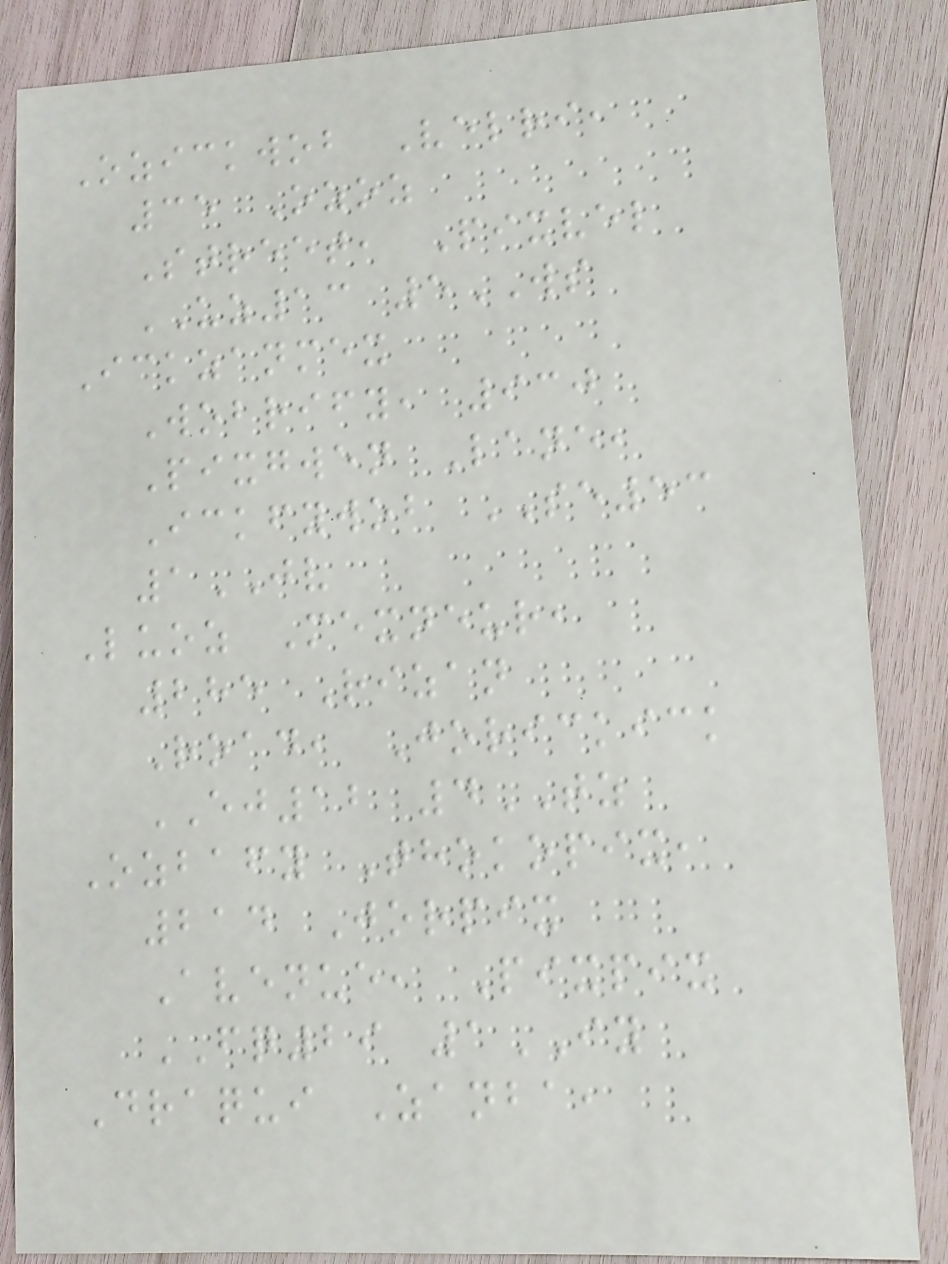Ozickwob Velri,
35 Ozoz
Street, Pixvel
UZ13 5WS
Ickzanmex
Wobrify, 930
Pixgwen Lane,
Ickfywob SE53
1JV
Luoz Mexneur,
285 Rizan
Road, Jorickick
EJ12 4TZ
Ozbafy Thokopix,
214 Jorpix
Avenue, Pixpix
FQ29 1IY
Draqui Zanba,
